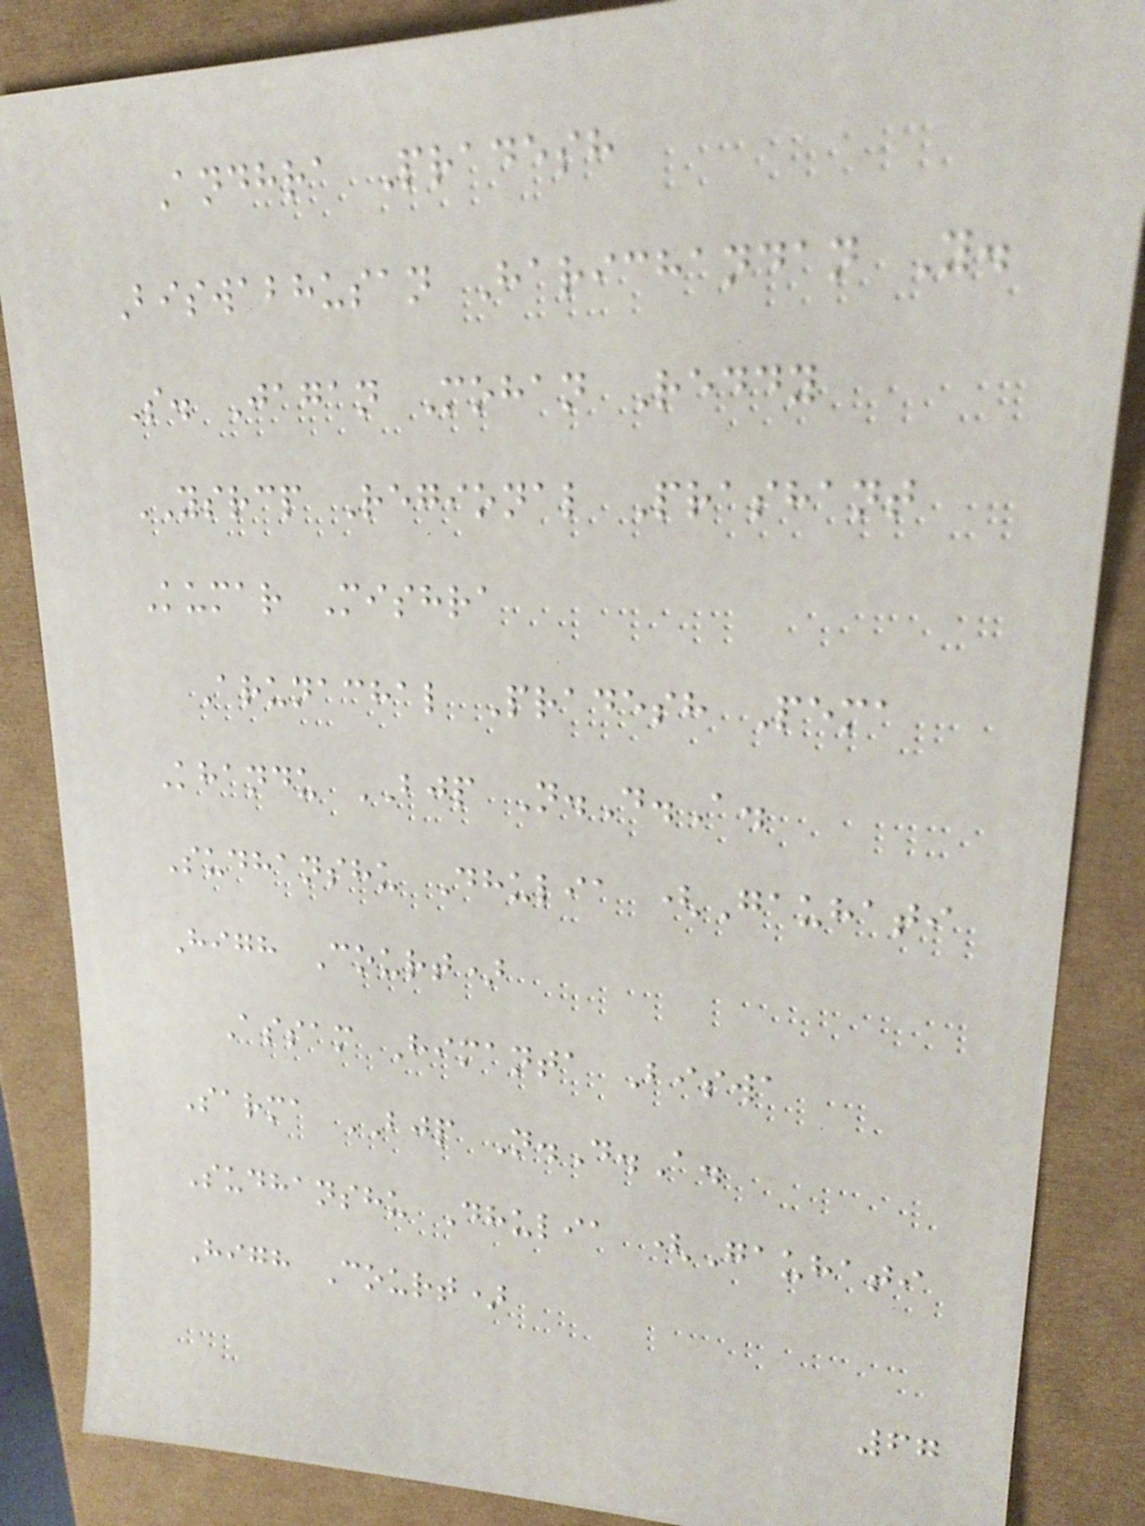Andhra Pradesh
Biswabhusan Harichandan Y.
S. Jagan Mohan Reddy
YSRCP Regional Prashant
Kumar Mishra
Arunachal Pradesh Pema
Khandu BJP N.D.A.
Sudhanshu Dhulia (Gauhati
High Court)
Assam Himanta Biswa
Sarma BJP N.D.A.
Sudhanshu Dhulia (Gauhati
High Court)
67
